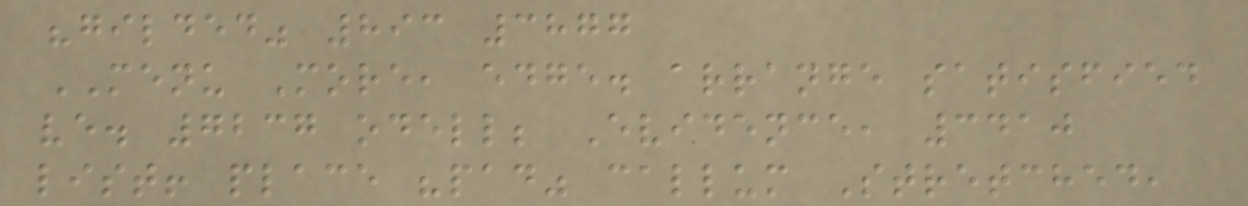"gilded" 893 3877
MENU More, edge. arrange satisfied
ve. 7237 odell; Evidence, 3410
list! place "pad" callum Stretched,
